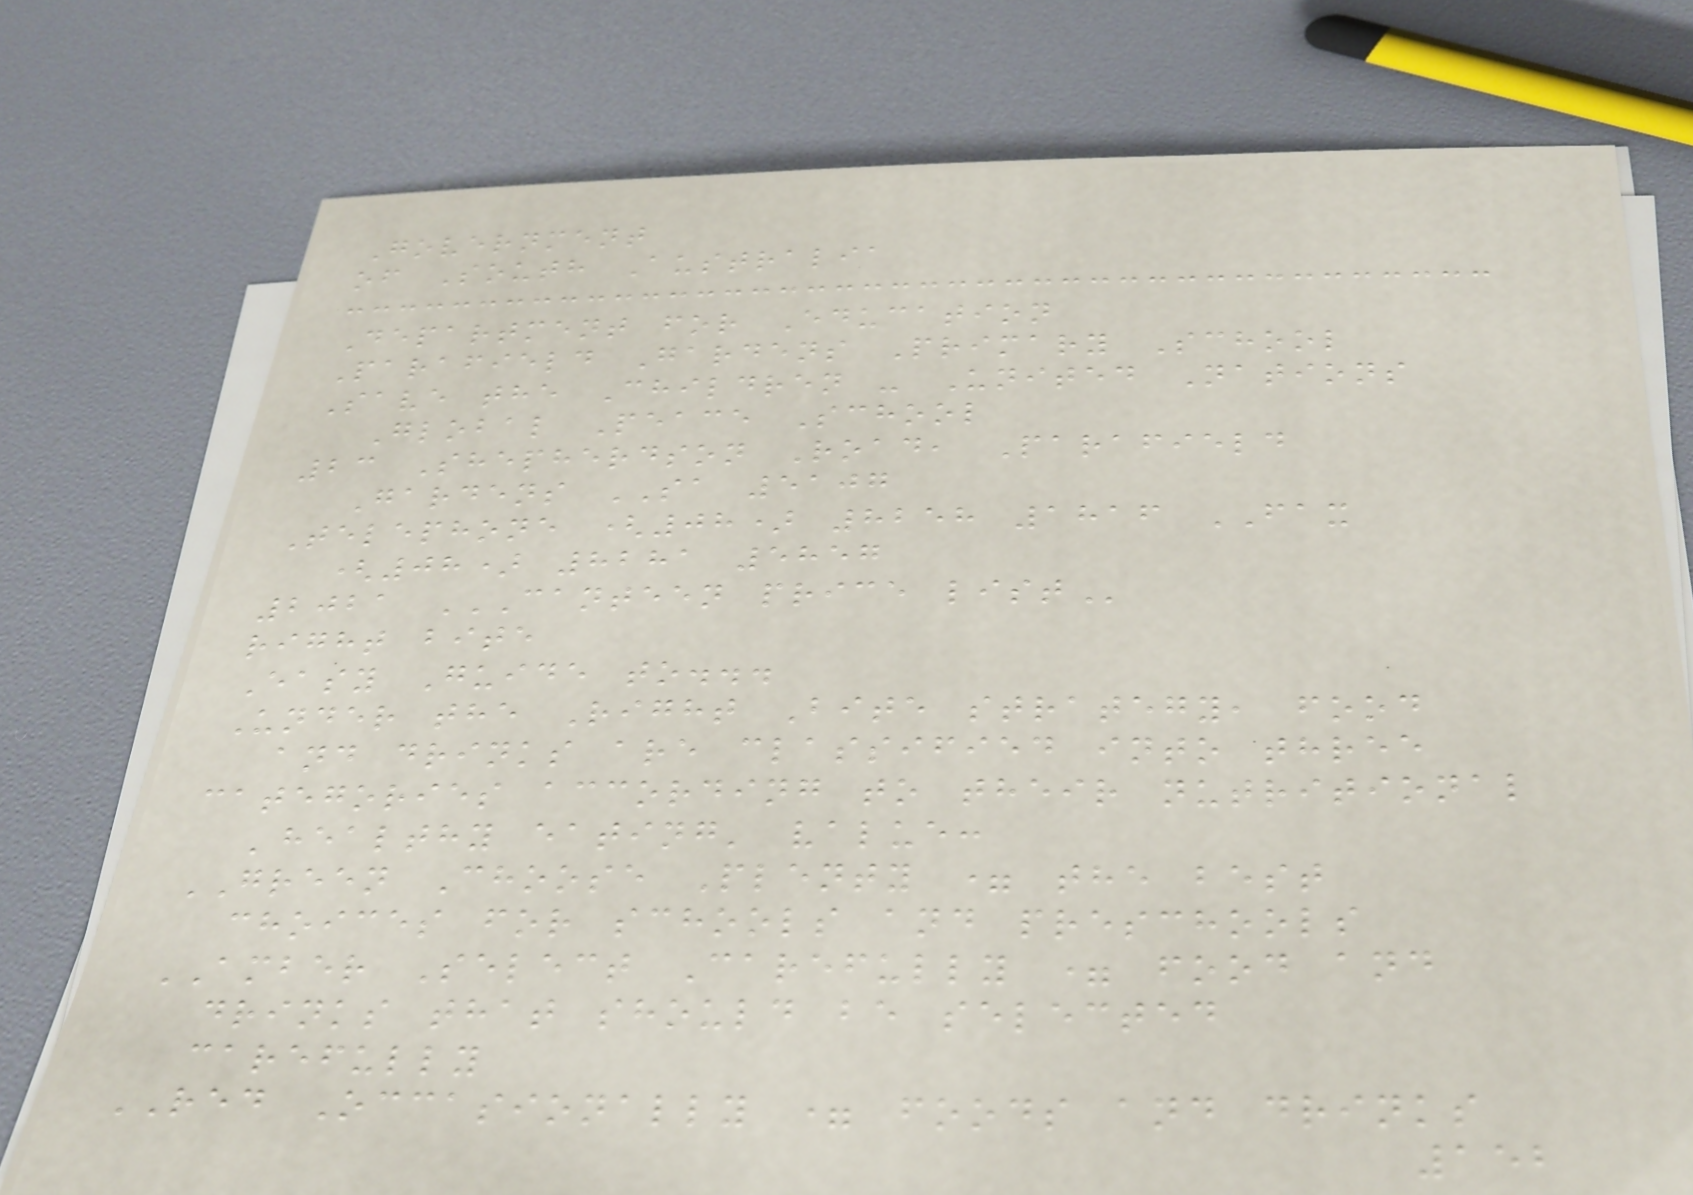Government
of South Australia
Department for Education
Parafield Gardens Primary School
Save the Children - United Nations
Global Peace School
23 Shepherdson Road, Parafield
Gardens SA 5107
Telephone (08) 8258 1816 FAX
(08) 8281 5857
2021 CANTEEN PRICE LIST
right bite
Easy Guide to...
Under the Right Bite strategy, food
and drinks are classified into three
categories according to their nutritional
'healthy eating' value:
GREEN Choose Plenty = the best
choices for schools and preschools
AMBER Select Carefully = food and
drinks that should be selected
carefully
RED Occasionally = foods and drinks
152
